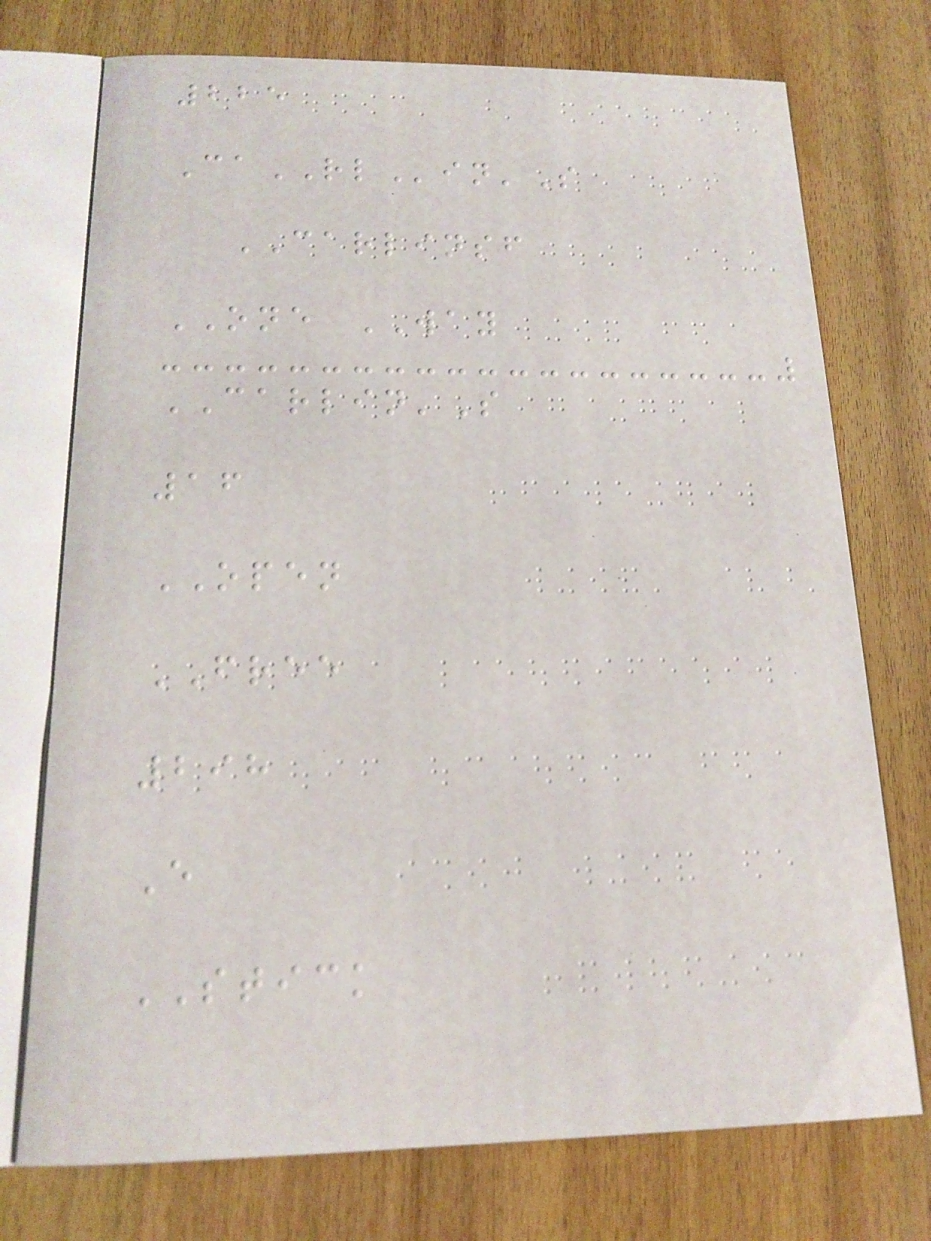225
CaRLin'S
CARLINSF
ONE WAY
CARLIN'S
16
OPEN
FREE
298
E
STICK
